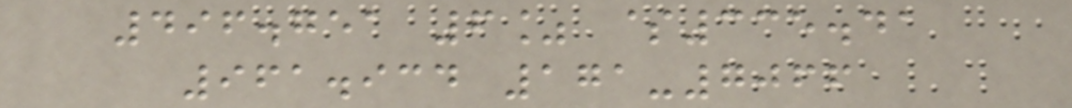496.751 6% $335.41
961.934 171-7066
